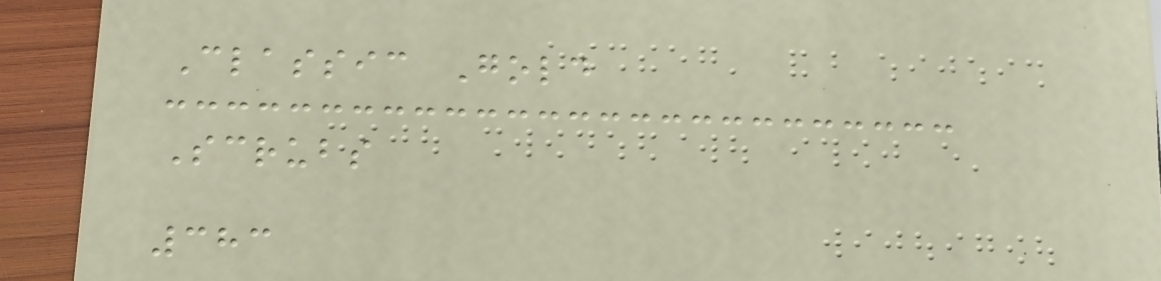Classic Gold
Scrubs
383
